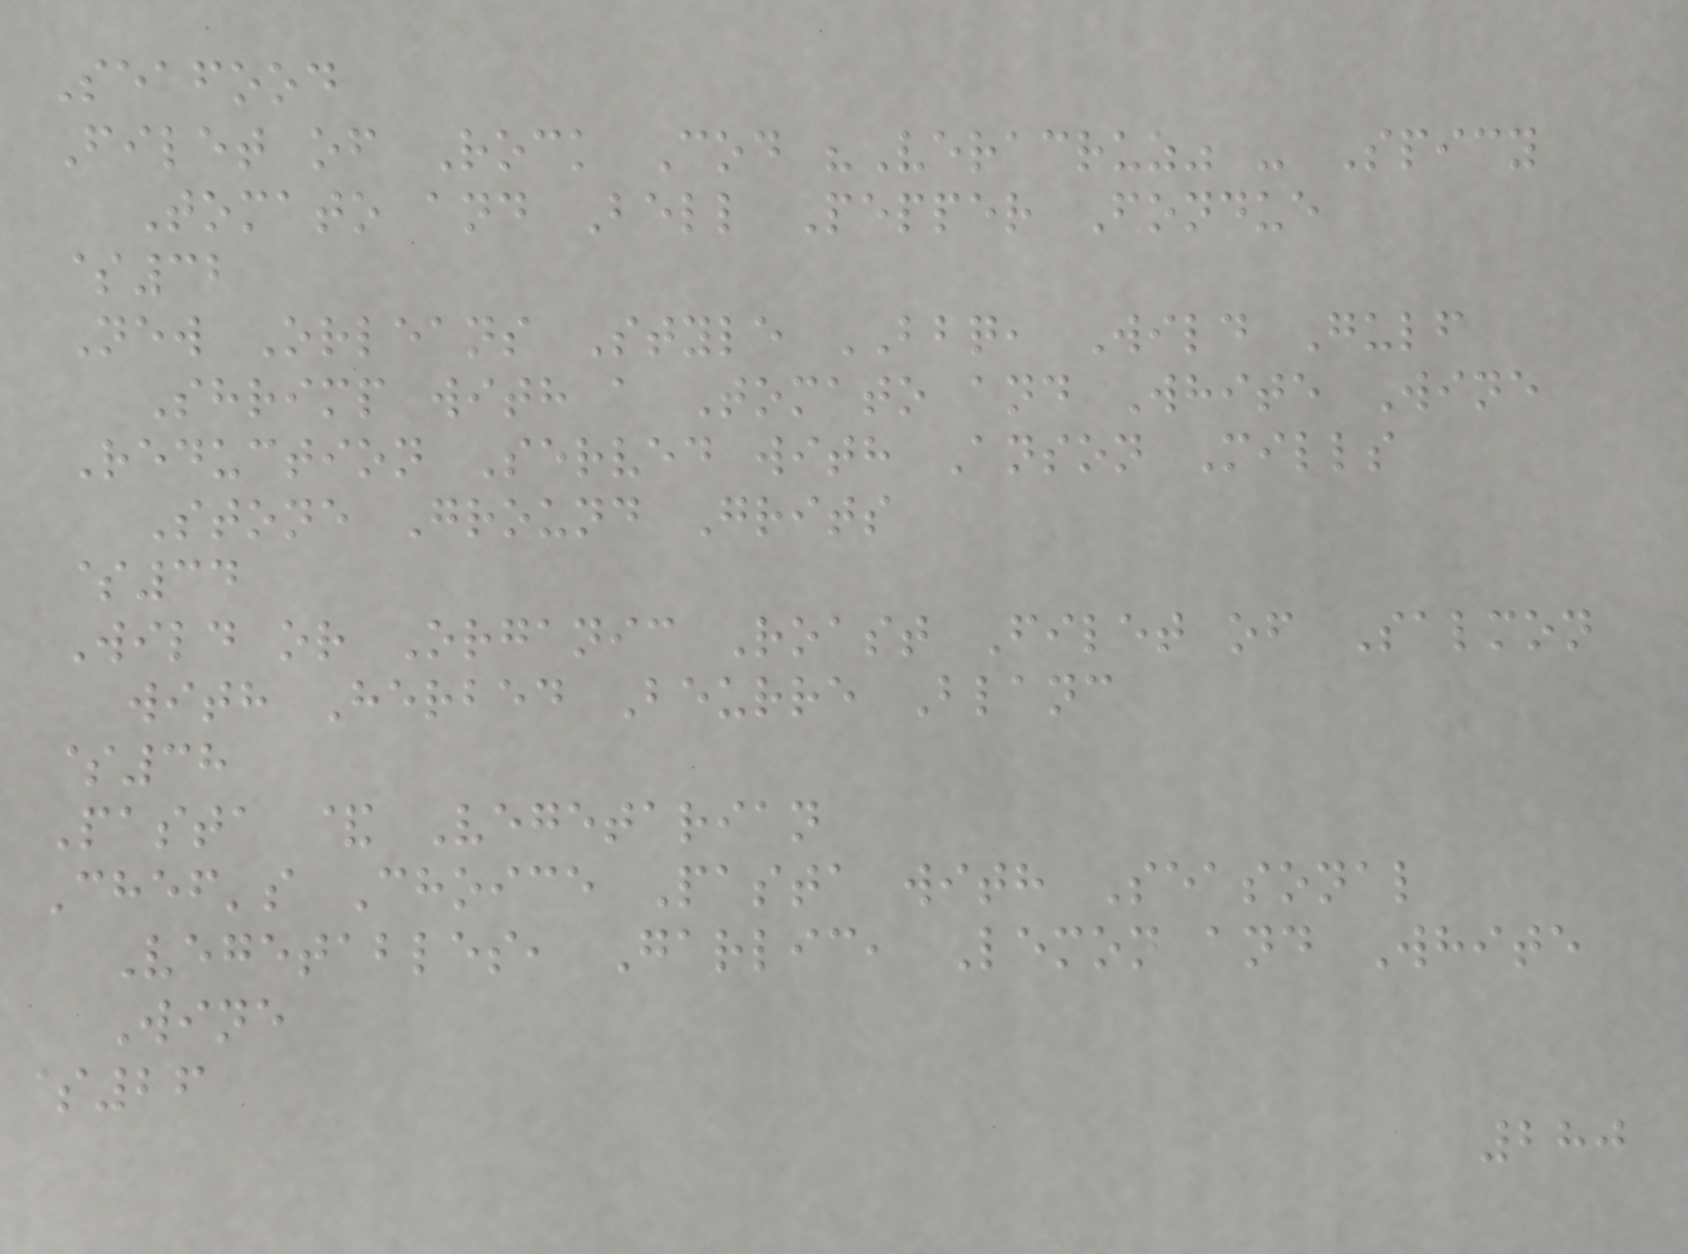Seafood
Filet of Rock Cod "Veracruz" - Spicy
Tomato and Bell Pepper Fondue
$32
New Orleans Style BBQ, Wild Gulf
Shrimp with a Tomato and White Wine
Reduction Served with Anson Mills
Stone Ground Grits
$34
Wild or Organic Roast Filet of Salmon
with Herbed Beurre Blanc
$38
Pasta & Vegetarian
Chef's Choice Pasta with Seasonal
Vegetables, Garlic, Lemon and White
Wine
$26
280
